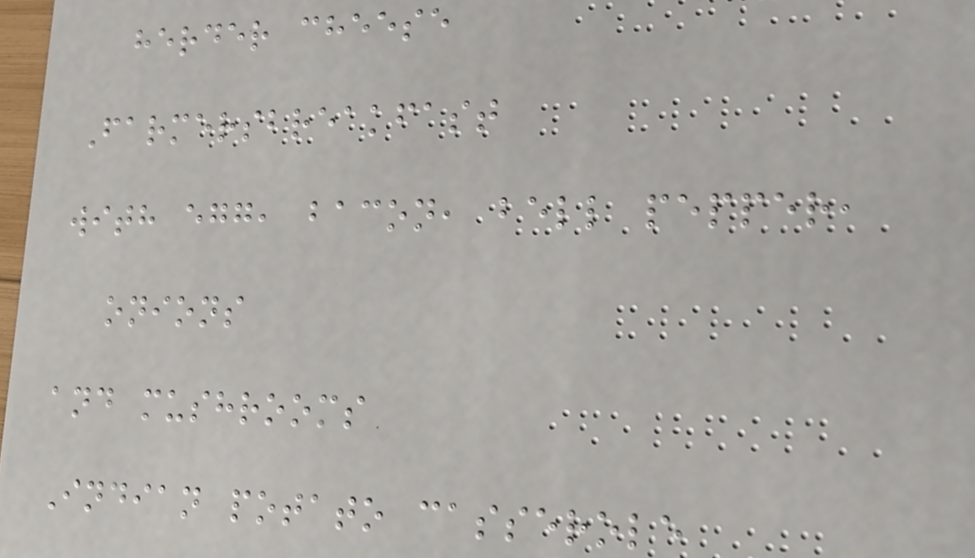herder cheese
Farmersbreakfast
with egg, bacon, bell pepper,
onions
and mushrooms
Indian potato casserole
